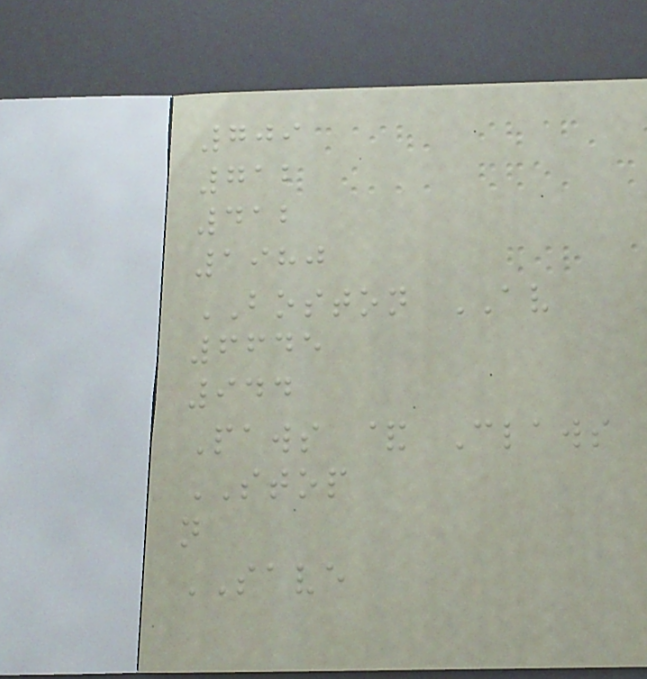709
712
412
1980
BOSTON AV
6645
944
Paws & Claws
STOP
n
SAVE
